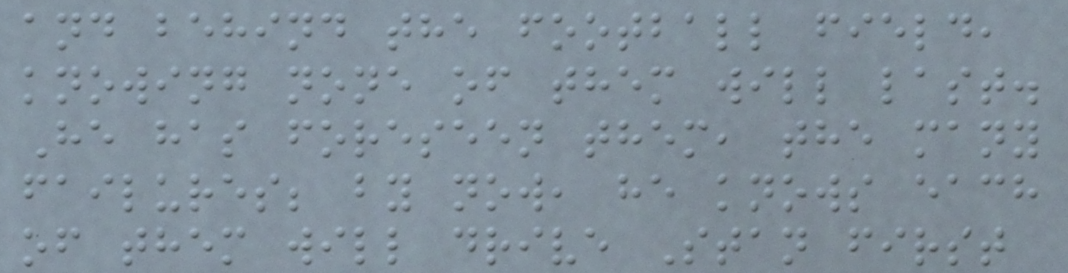and behind the football field,
knowing none of them will last.
He has foreseen them, the many
failures; by now, he knows each
of them will drive Stan first
